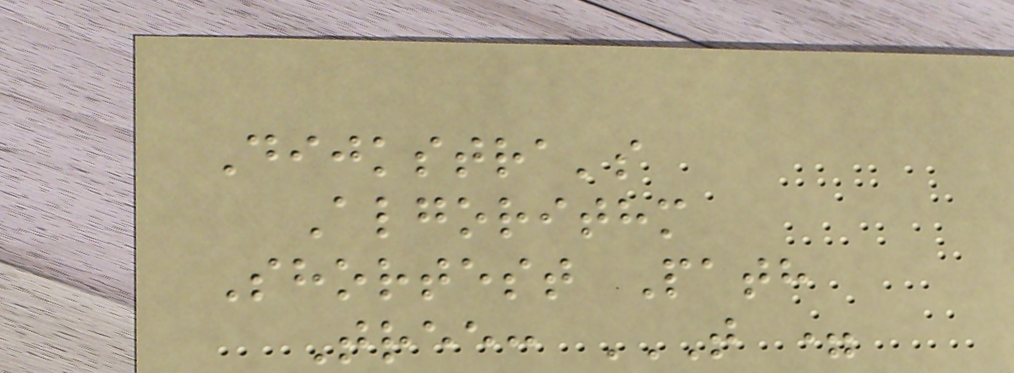Dijkstra's
Algorithm
Shortest Path
Tree: T =
